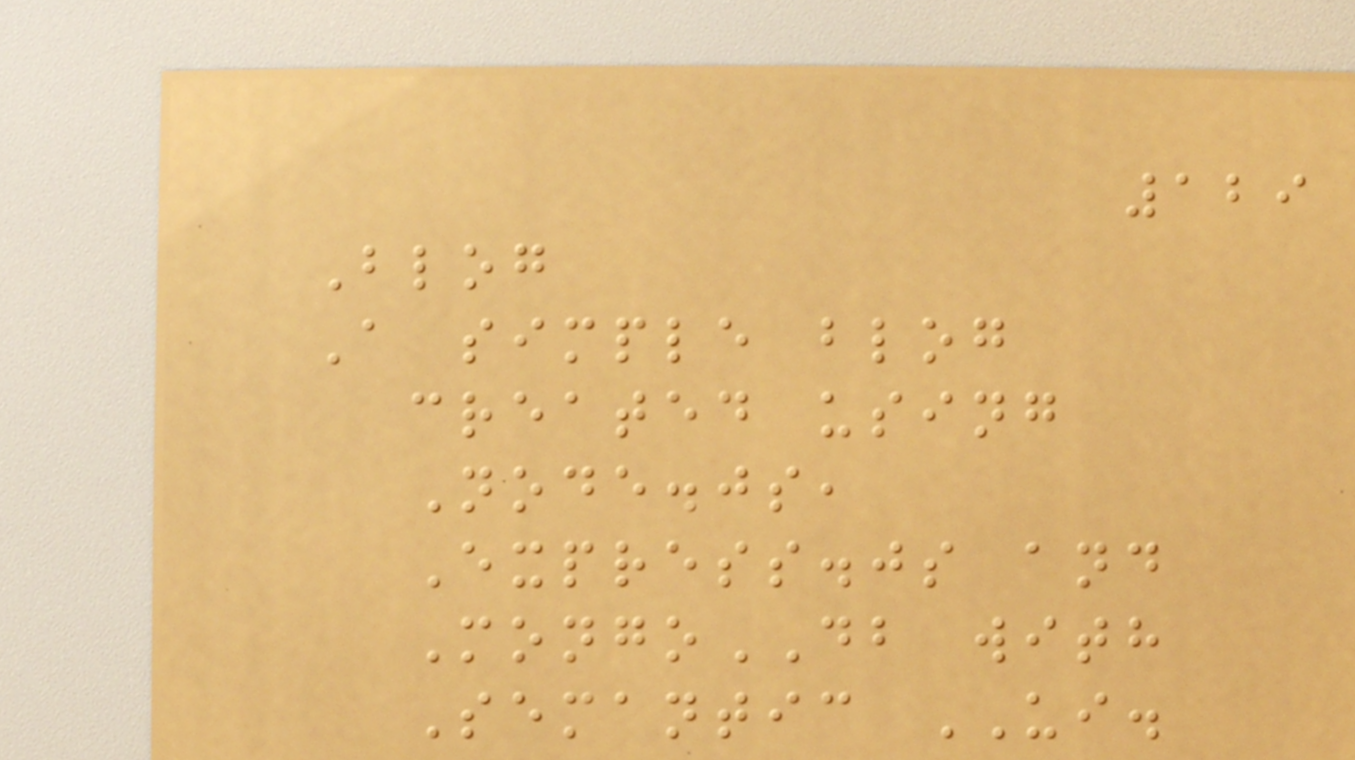129
Blog
A simple blog
created using
Node.js,
Express.js and
MongoDB with
Semantic UI.
